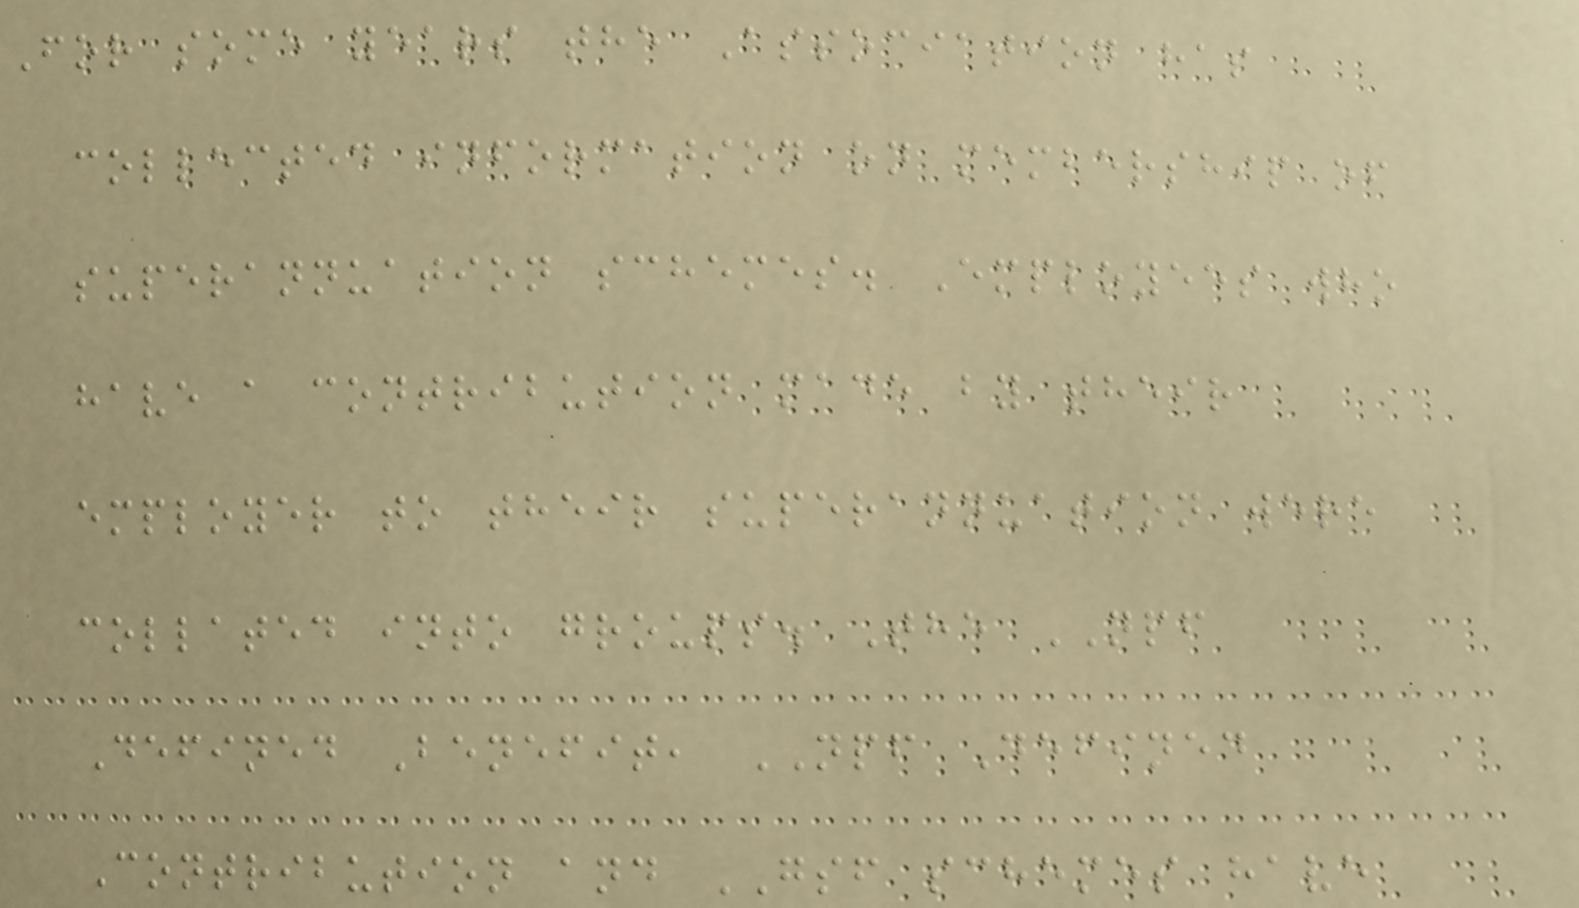For some years the Association has
collected information on membership of
superannuation schemes. Employees who
have a contribution made by their
employer to their superannuation were
collated into groups. The NPF
Defined Benefit, NPF Defined
Contribution and GSF schemes have
